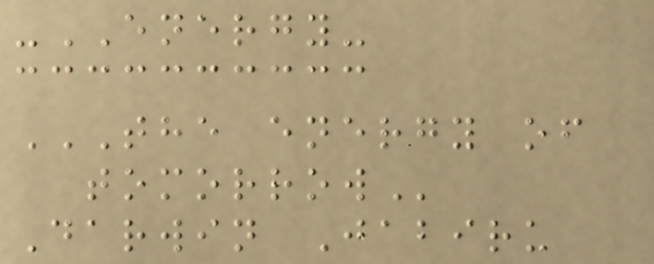-ENERGY-
THE ENERGY OF
TOMORROW
Darwin Jabiru
